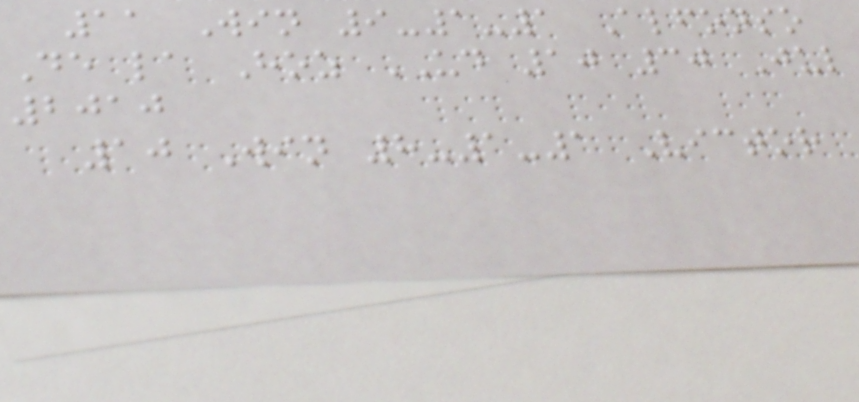11 Win 9-1-1 Alfonso
De la Hoz UD 10 30 Jul
2010
10 Win 8-1-1 Victor
